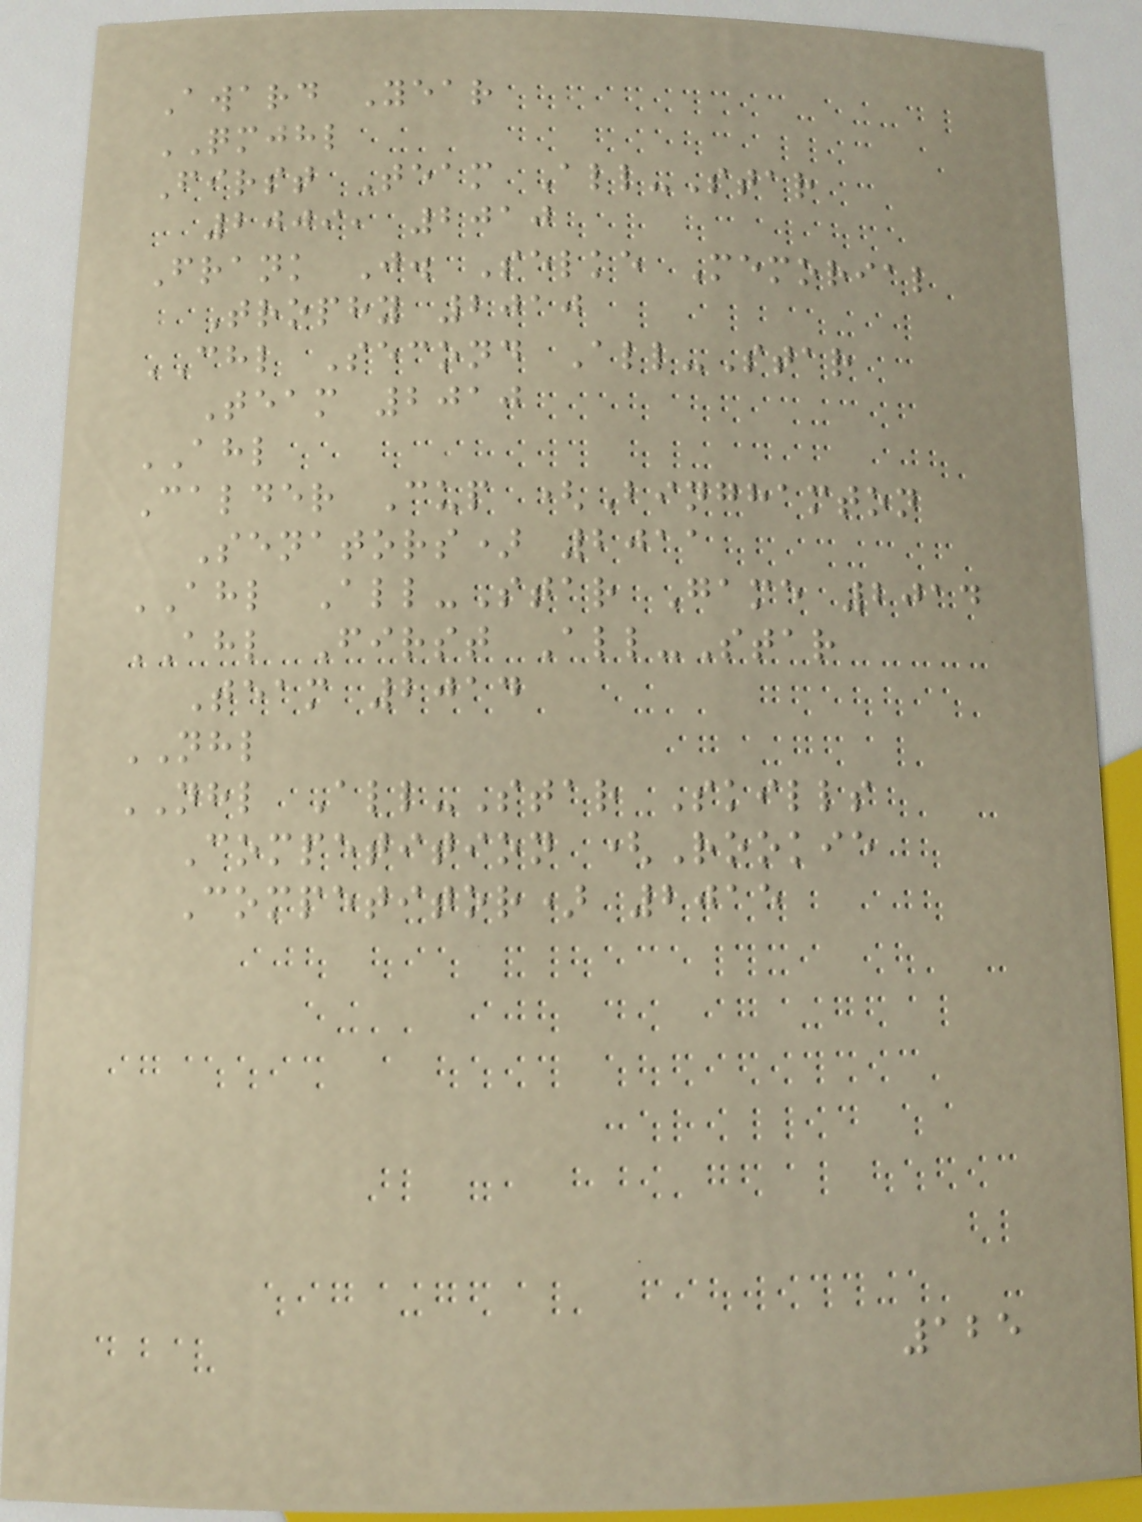Award Year
QMJHL
First Team All-Star
2009, 2010
Frank J. Selke Memorial
Trophy 2010
CHL Second All-Star
Team 2010
AHL
Calder Cup (Binghamton
Senators) 2011
AHL All-Star Game 2014
AHL First All-Star
Team 2014
NHL
NHL All-Star Skills
Competition (Rookie
Competitor) 2015
125
